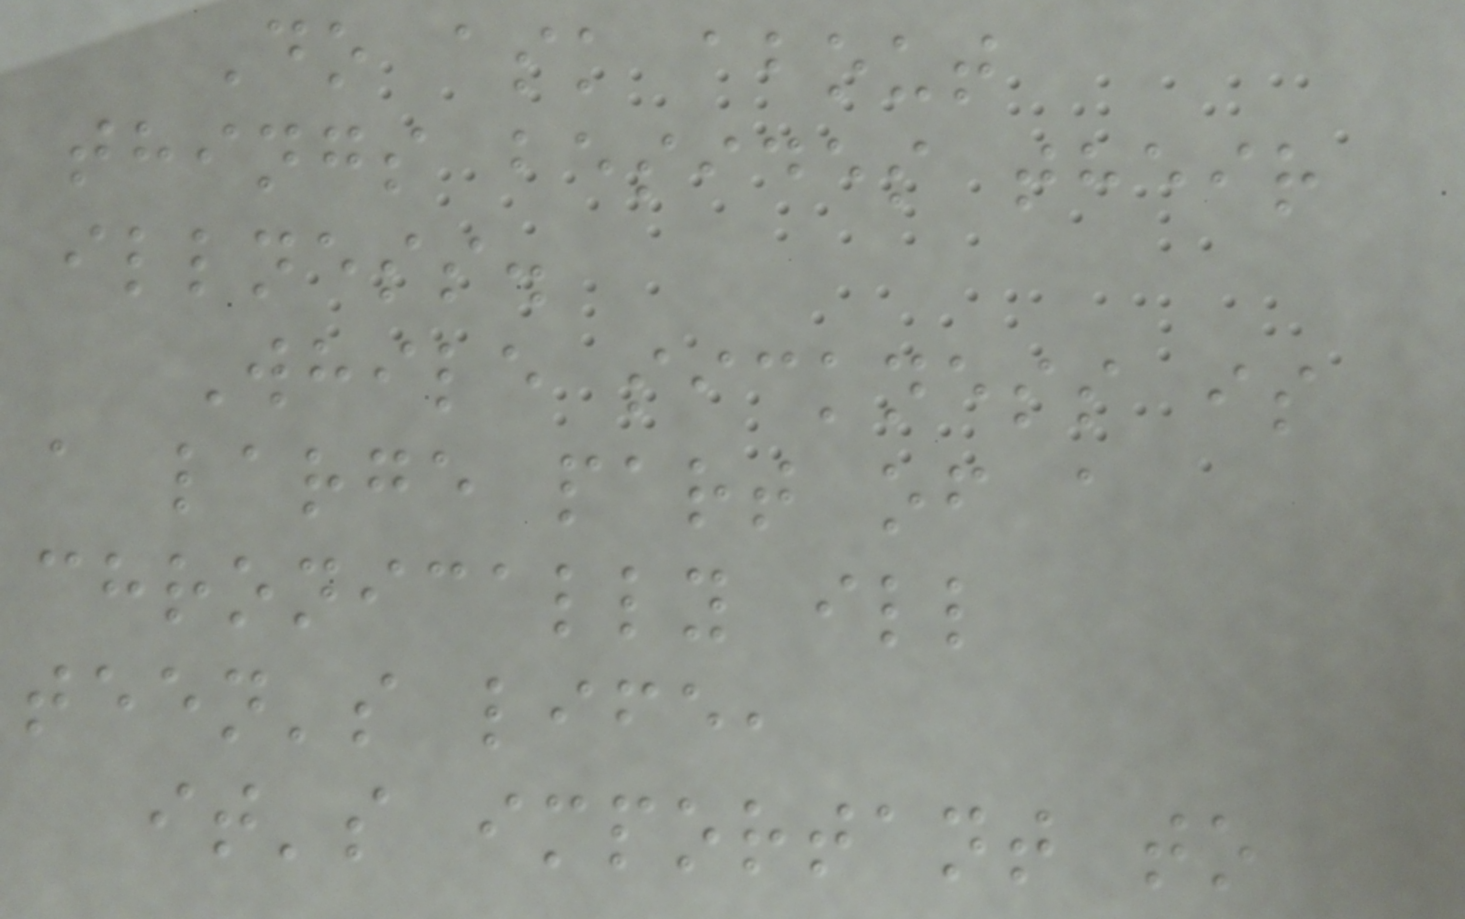Do ask about
things besides their
illness.
While sickness is
a large part of a
chronically ill
teen's life,
it's important to
